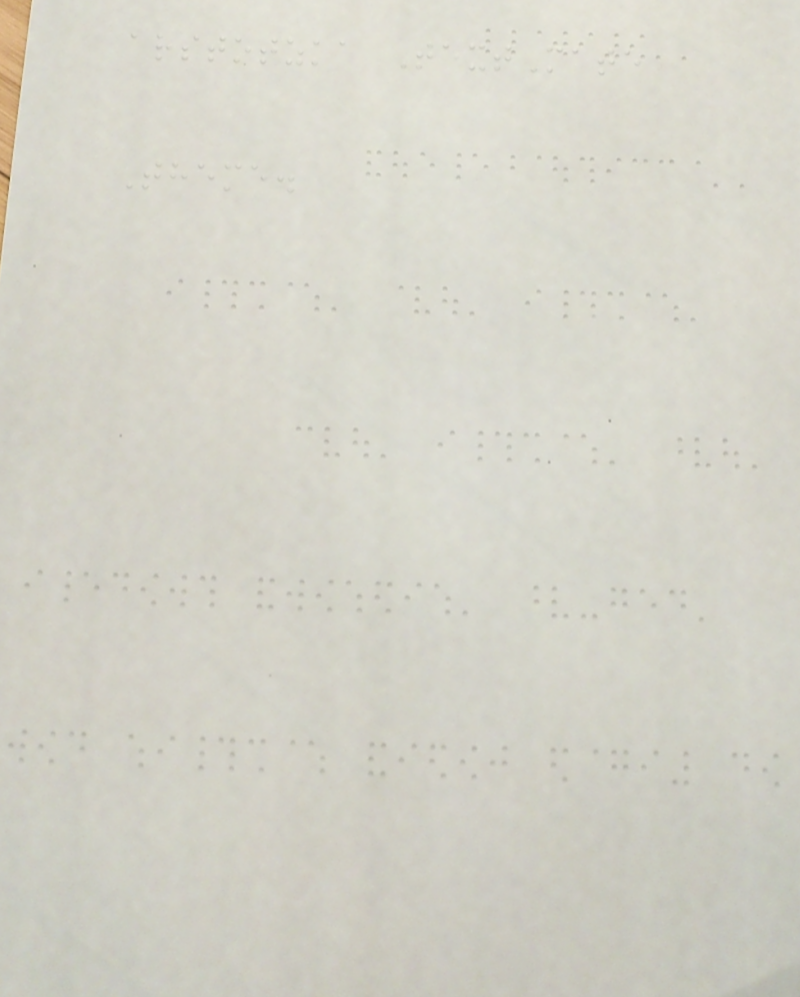arstotzka TextMate
Theme.
